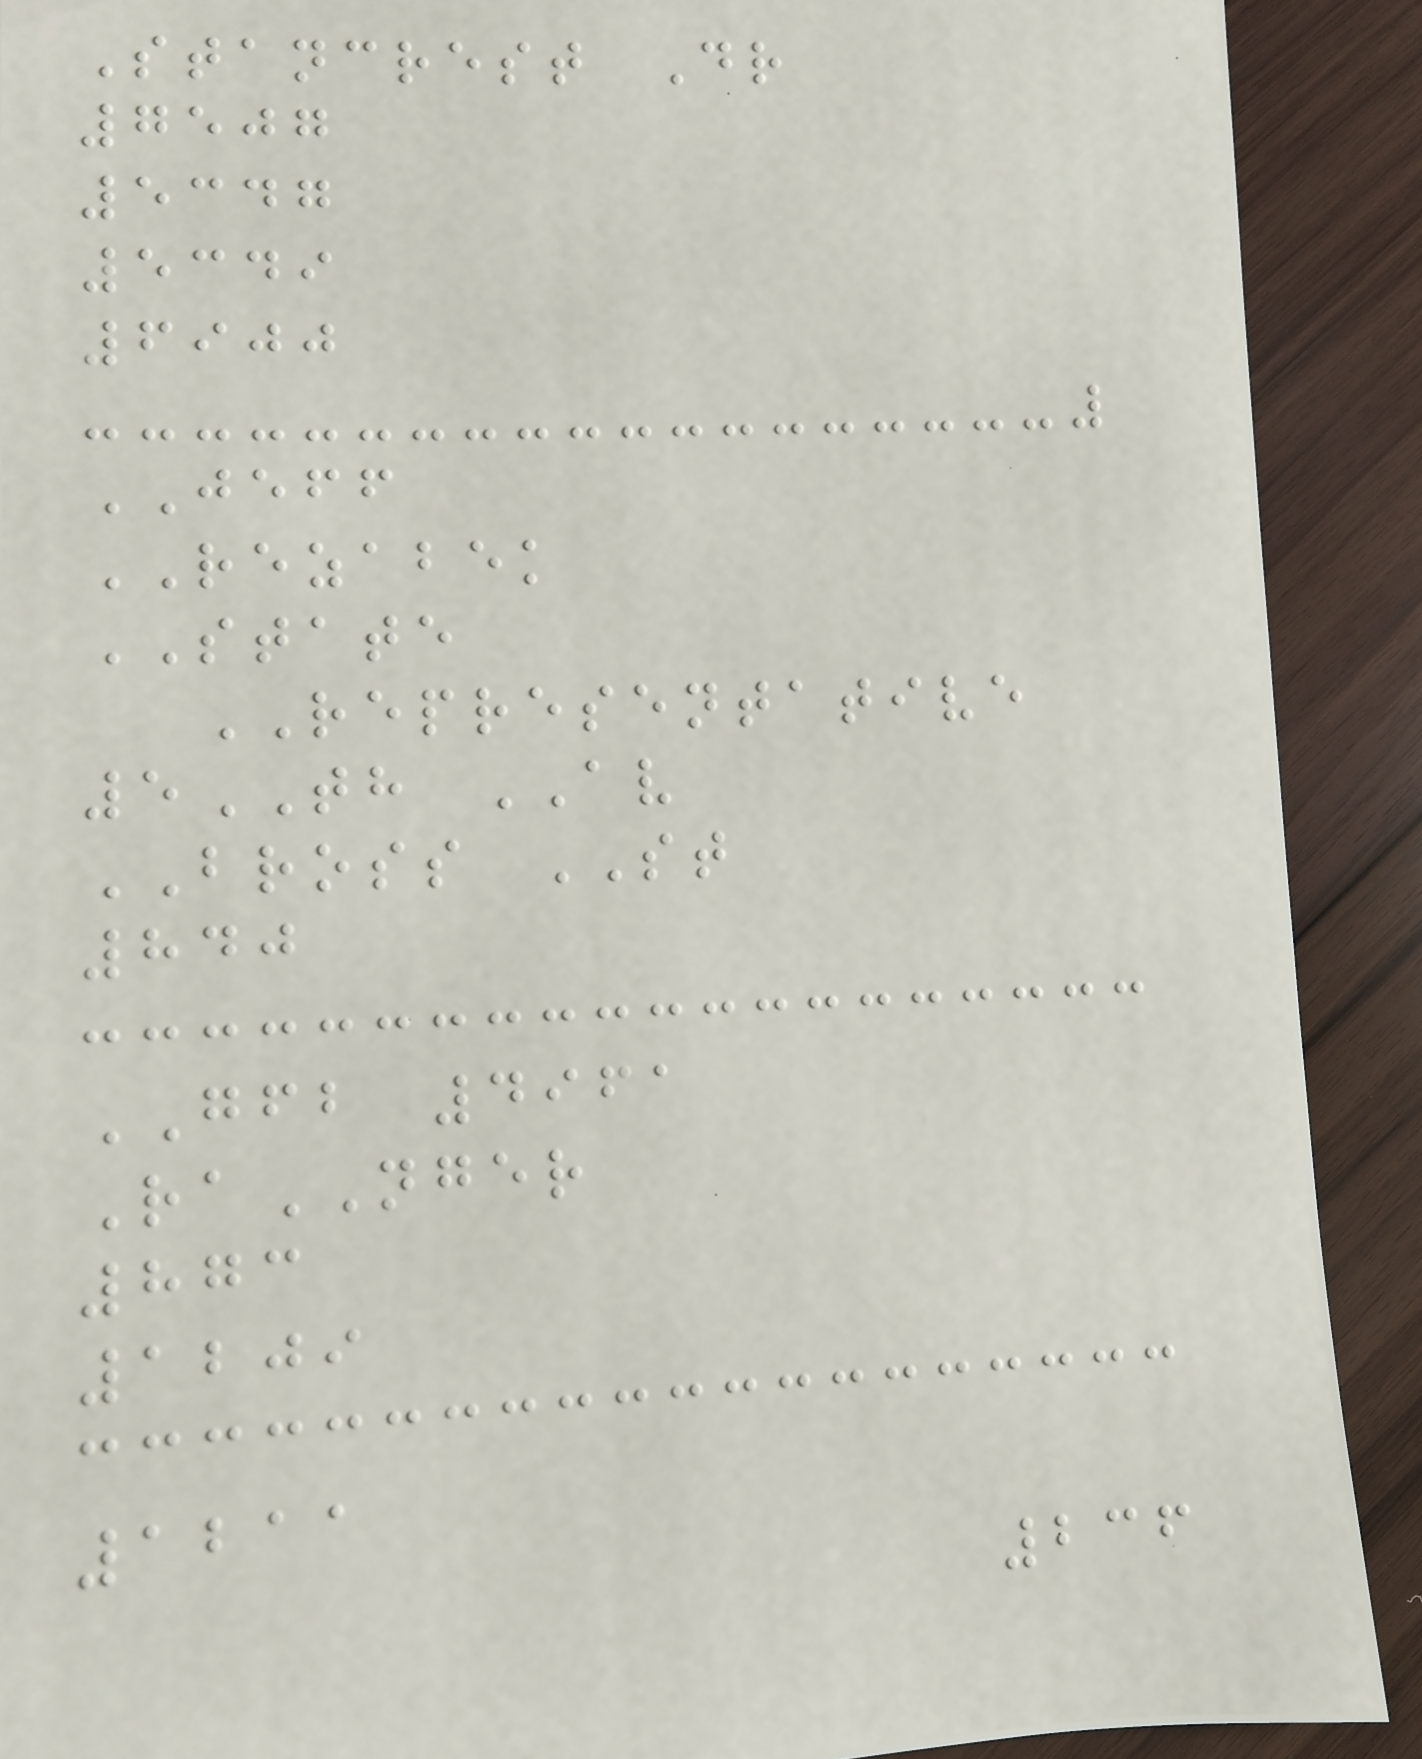Stancrest Dr
7507
5347
5349
6900
JEFF
REZABEK
STATE
REPRESENTATIVE
5TH AV
BROSS ST
840
GFB 4961
RaNGER
873
1209
1211
236
